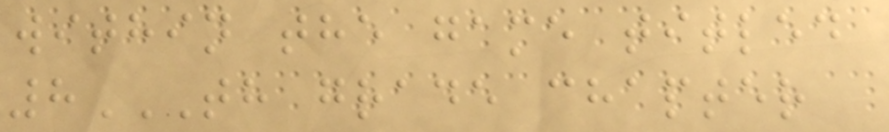within the game titled
8TH GRADE CHAPTER
